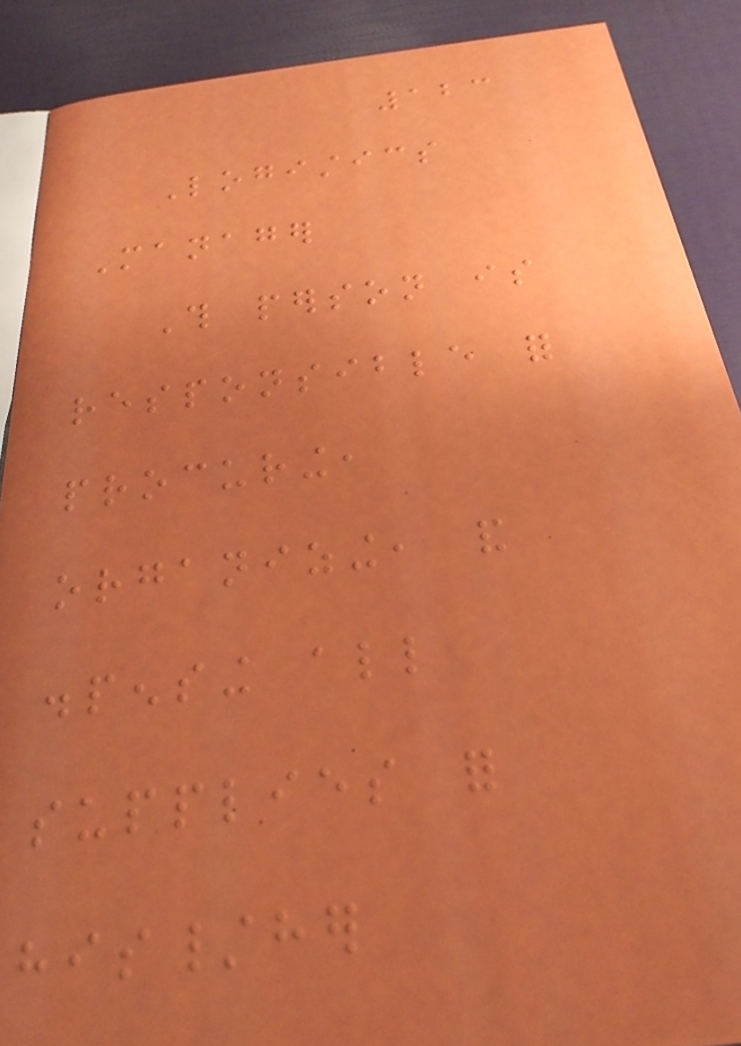123
Logistics
Manager
This person is
responsible for
procuring,
organizing, and
dispensing all
supplies for
his/her
